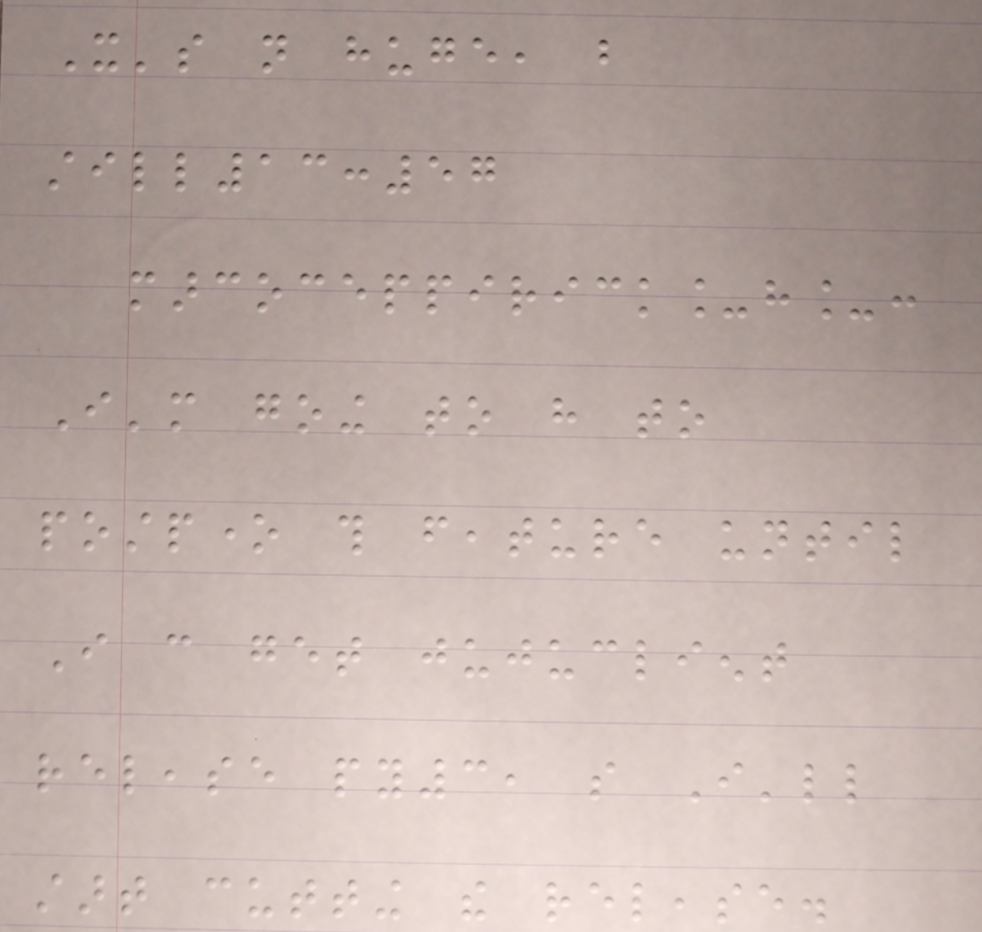It's not huge, but
still13:57
marcoceppirick_h_:
I'm going to have to
postpone this feature until
I can get jujuclient
release py3, so I'll
start cutting the release.
